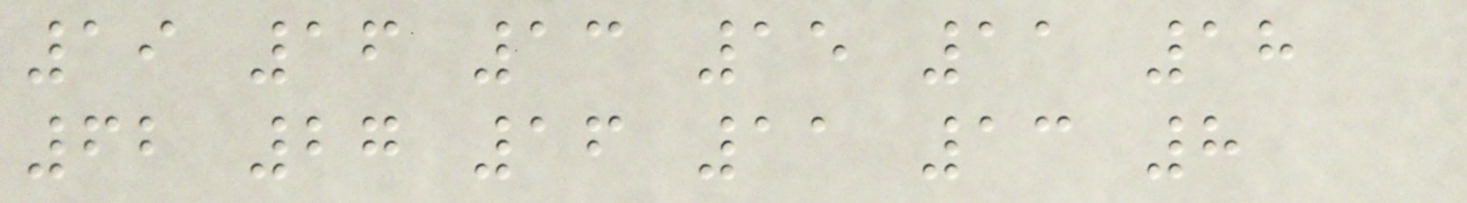19 16 13 15 11 18
62 27 16 11 13 8
